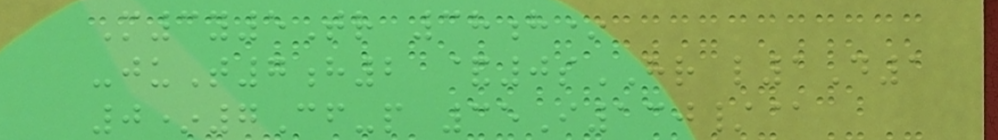M3y5Tr 38h*
-juT7h2 &0sHR l1D1
0*7Cf-p 35I130/@
